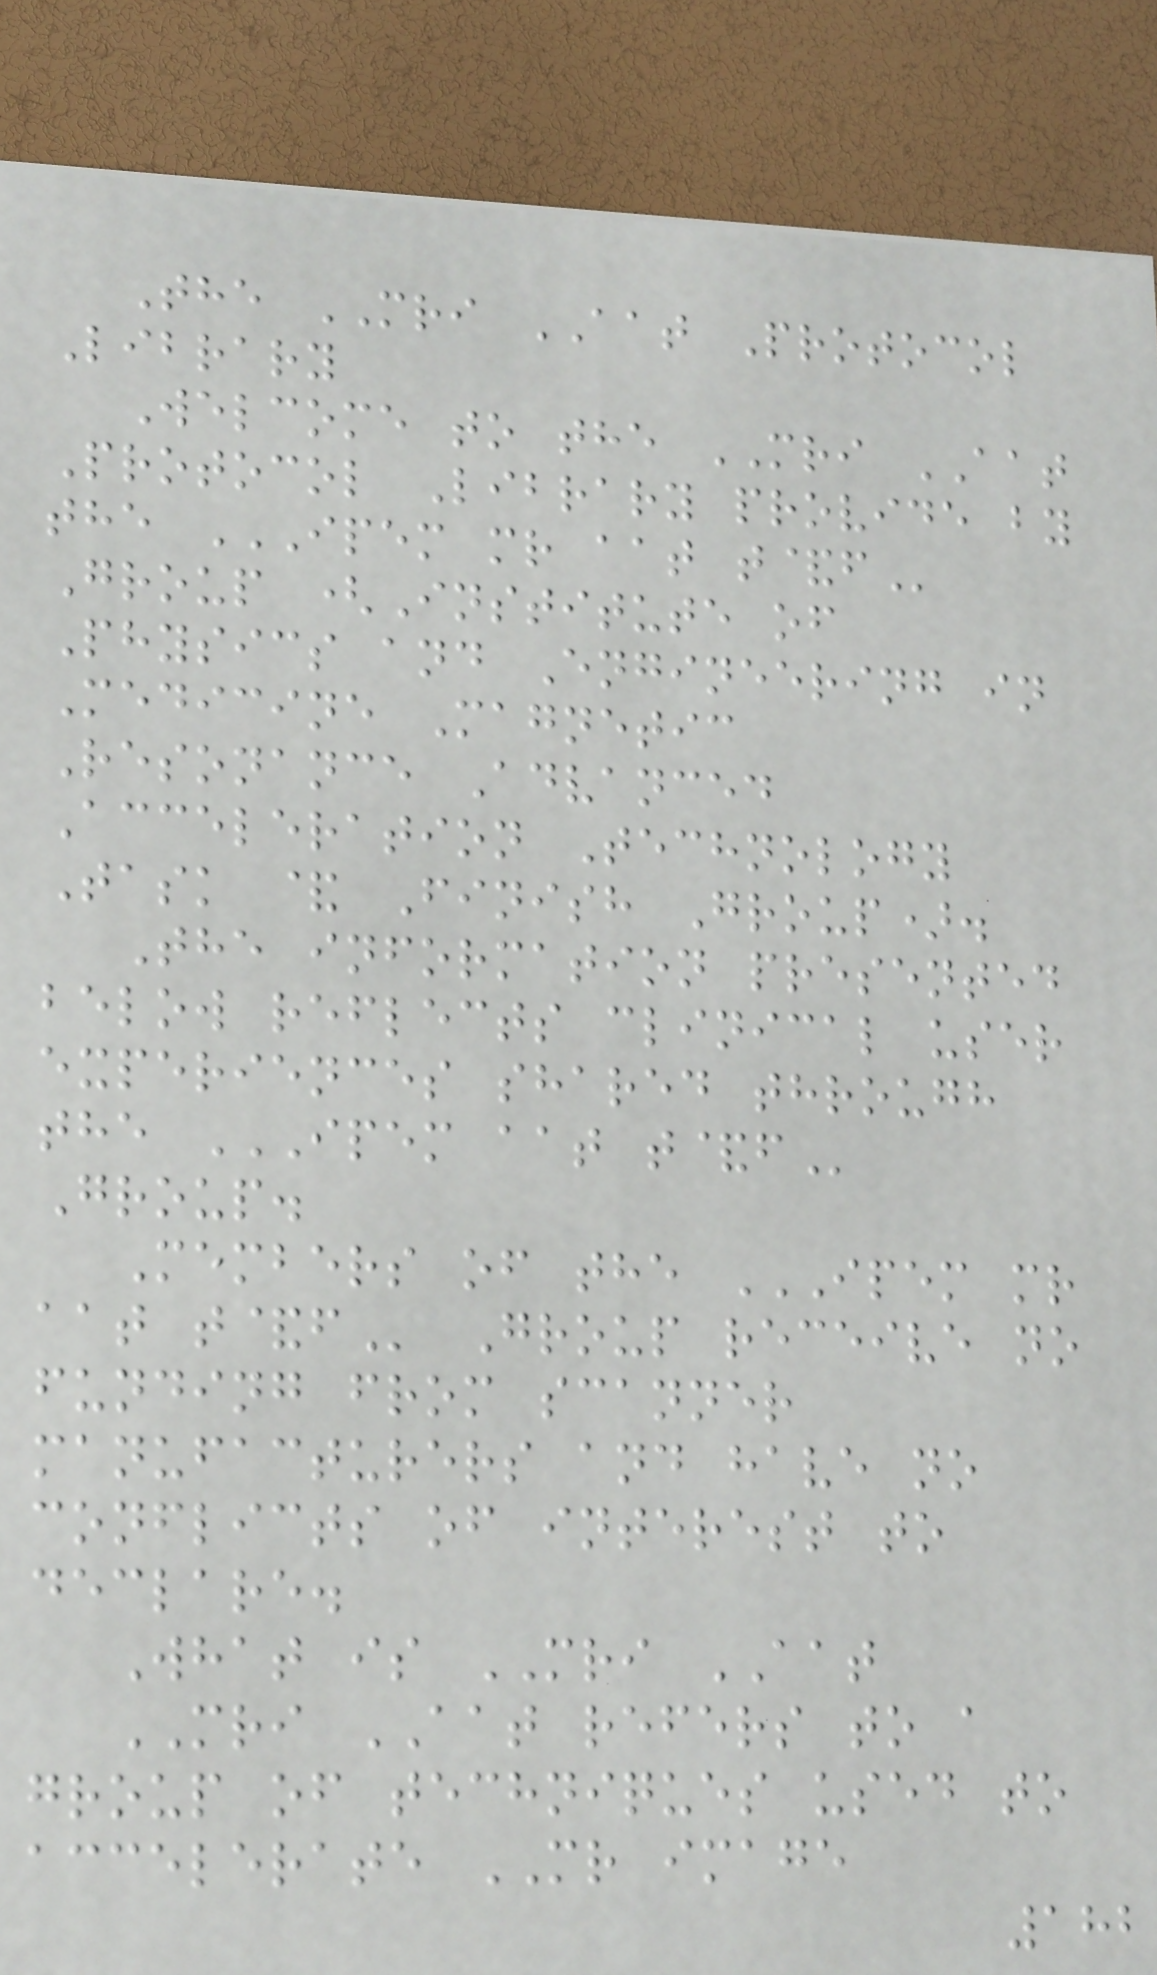The MRI AAT Protocol
Library
Welcome to the MRI AAT
Protocol Library provide by
the IPEM MR AAT T&F
Group (Institute of
Physics and Engineering in
Medicine Magnetic
Resonance Advanced
Acceleration Technology
Task & Finish Group).
The information presented
below reflects clinical user
experiences shared through
the IPEM AAT T&F
Group.
Members of the IPEM MR
AAT T&F Group receive no
funding from scanner
manufacturers and have no
conflicts of interest to
declare.
What is MRI AAT
MRI AAT refers to a
group of techniques used to
accelerate MR image
182
